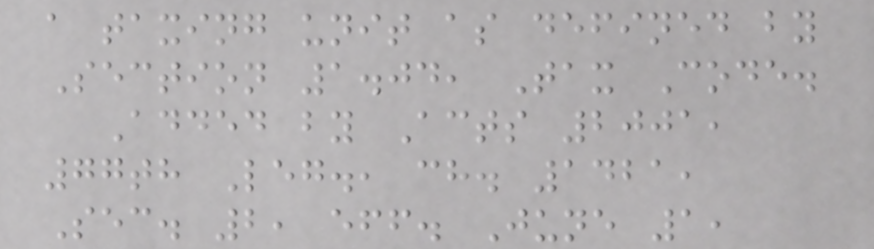a taxing unit as defined by
Section 1.04, Tax Code.
Added by Acts 2001,
77th Leg., ch. 1421,
Sec. 2, eff. June 1,
